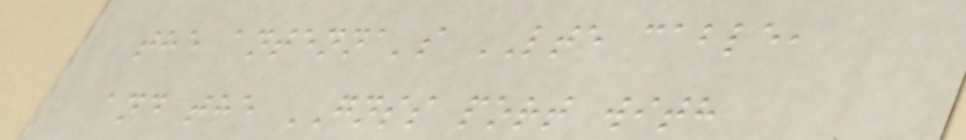the antenna's LTE cable,
and the GNSS port with
